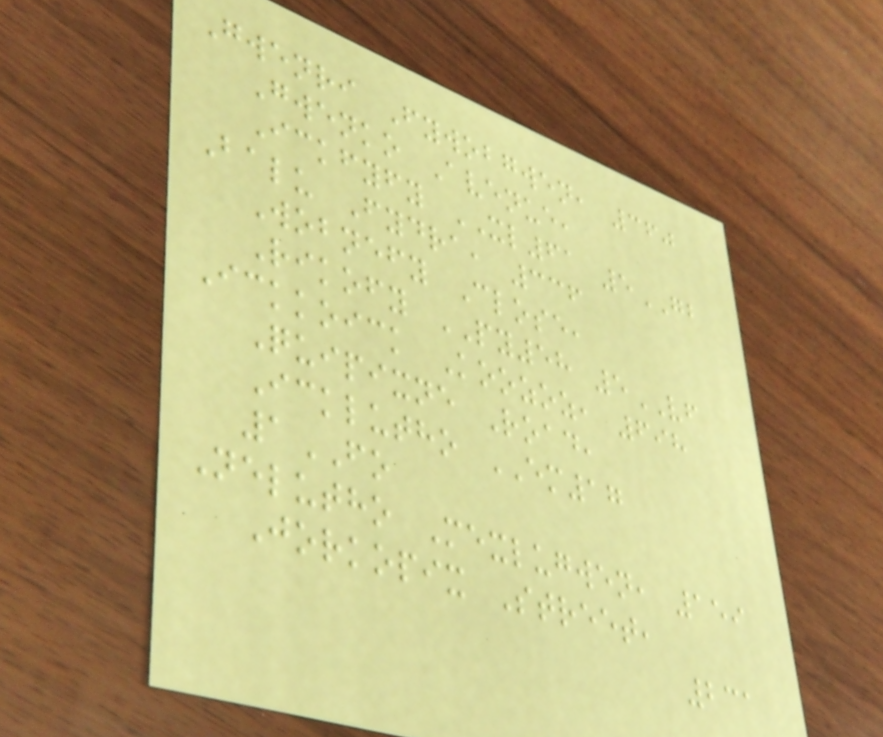Gwenri Fywobgwen, 360
Gwenko Avenue,
Ickfyfy XL61 5GB
Balu Fydra, 336
Wobnefy Close,
Rikofy PY58 5VF
Ickkoick Koozoz, 698
Quipixne Road,
Icklutho EM17
1FO
Nelutho Mexlugwen, 159
Jorkopix Street,
231
